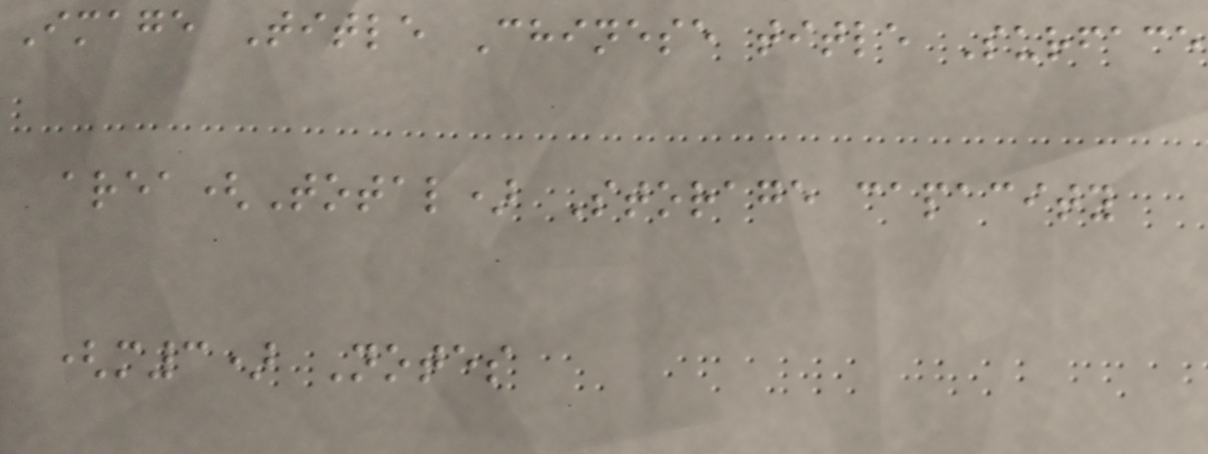Image Title Chinese title Surface
area(Total) Storage capacity
(m3) Notes
